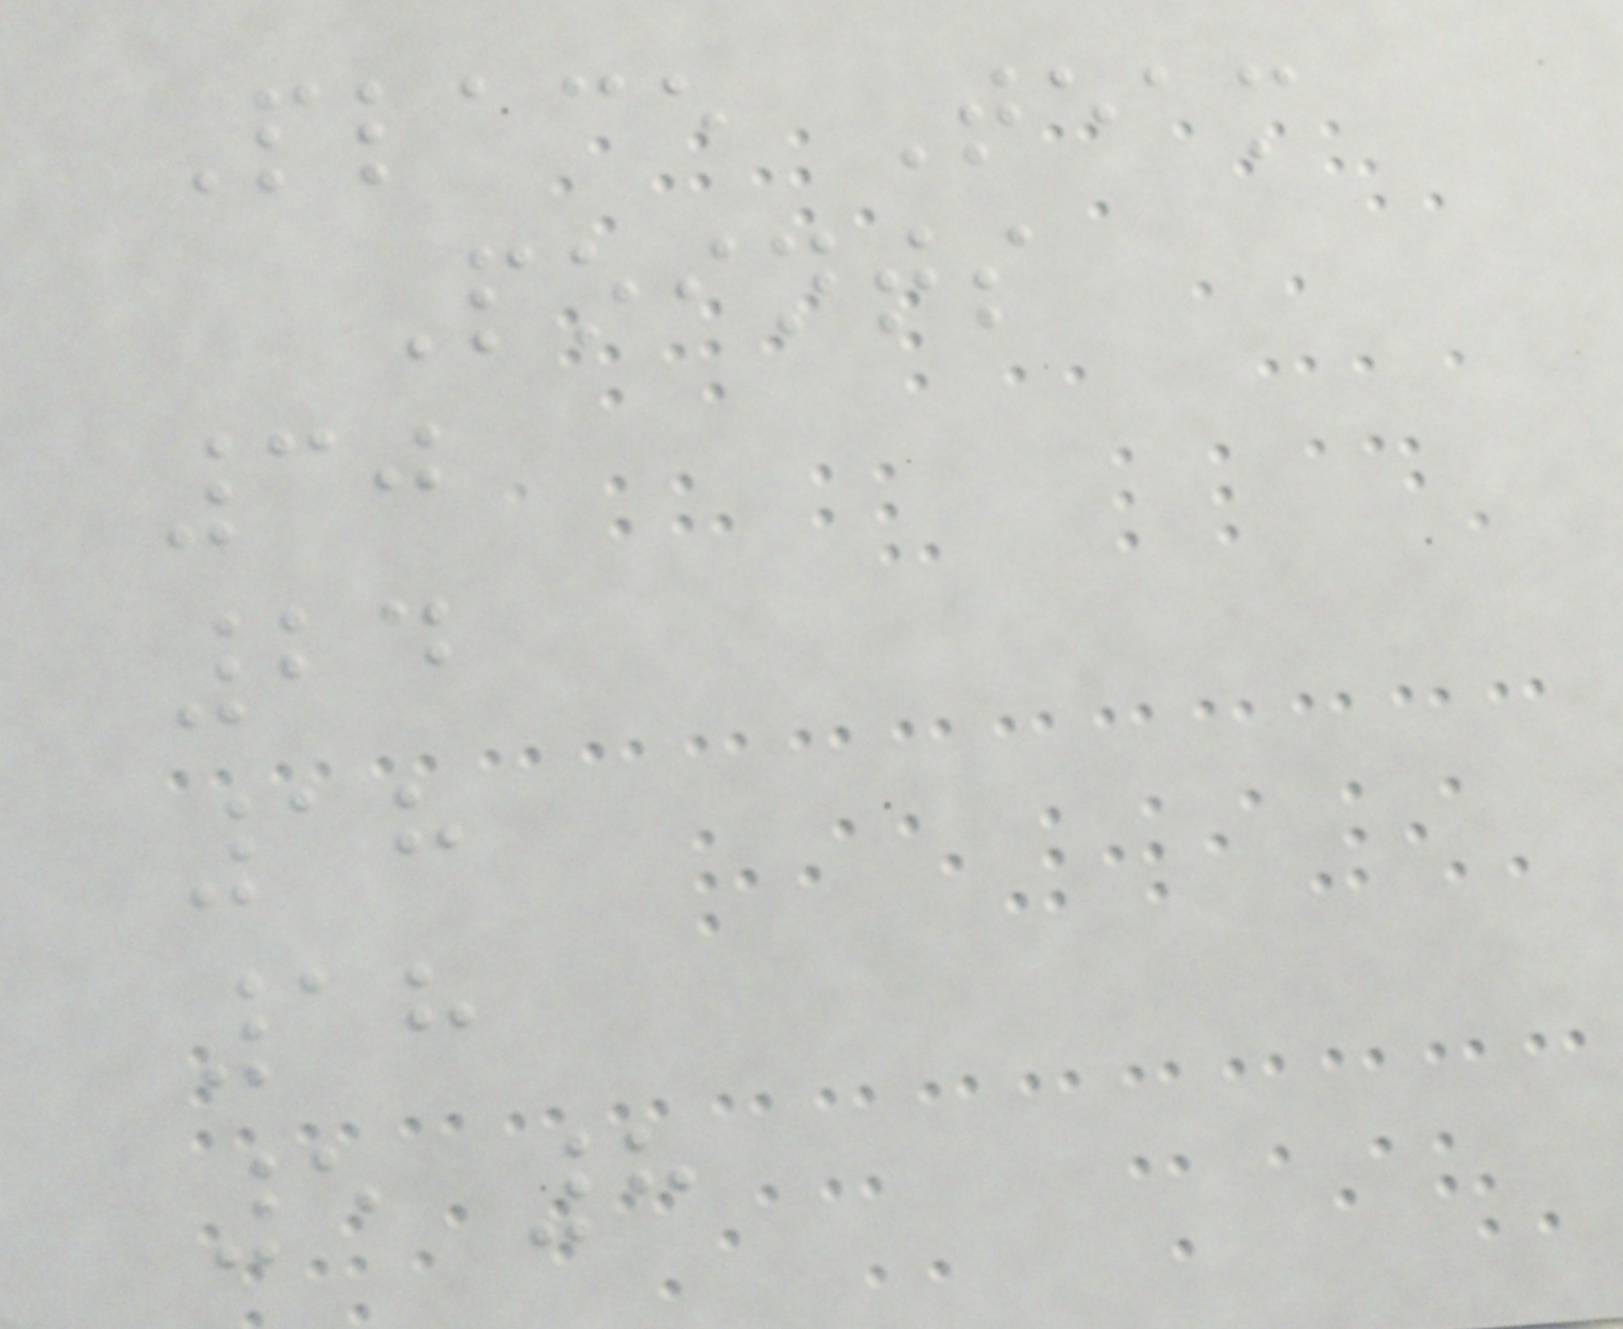Place Team
Points
30
24
18
18
5 8
